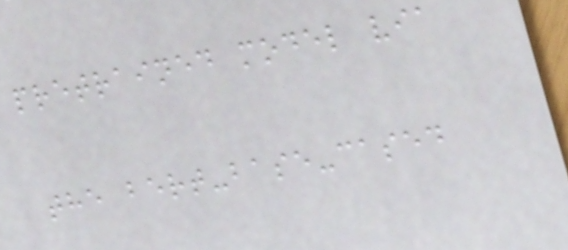pretrained model via
the bert-base-cased
